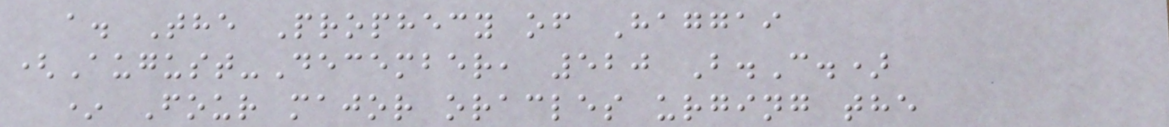a. The Prophecy of Haggai
(August-December, 520 B.C.)
* Four major oracles urging the
